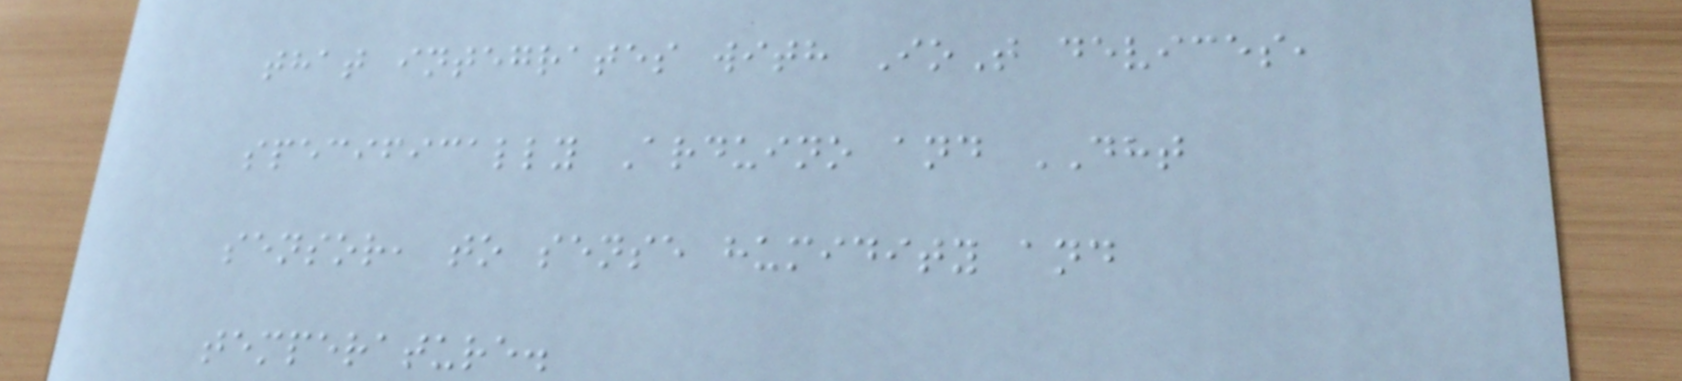that integrates with IoT devices,
specifically Arduino and DHT
sensor, to sense humidity and
temperature.
